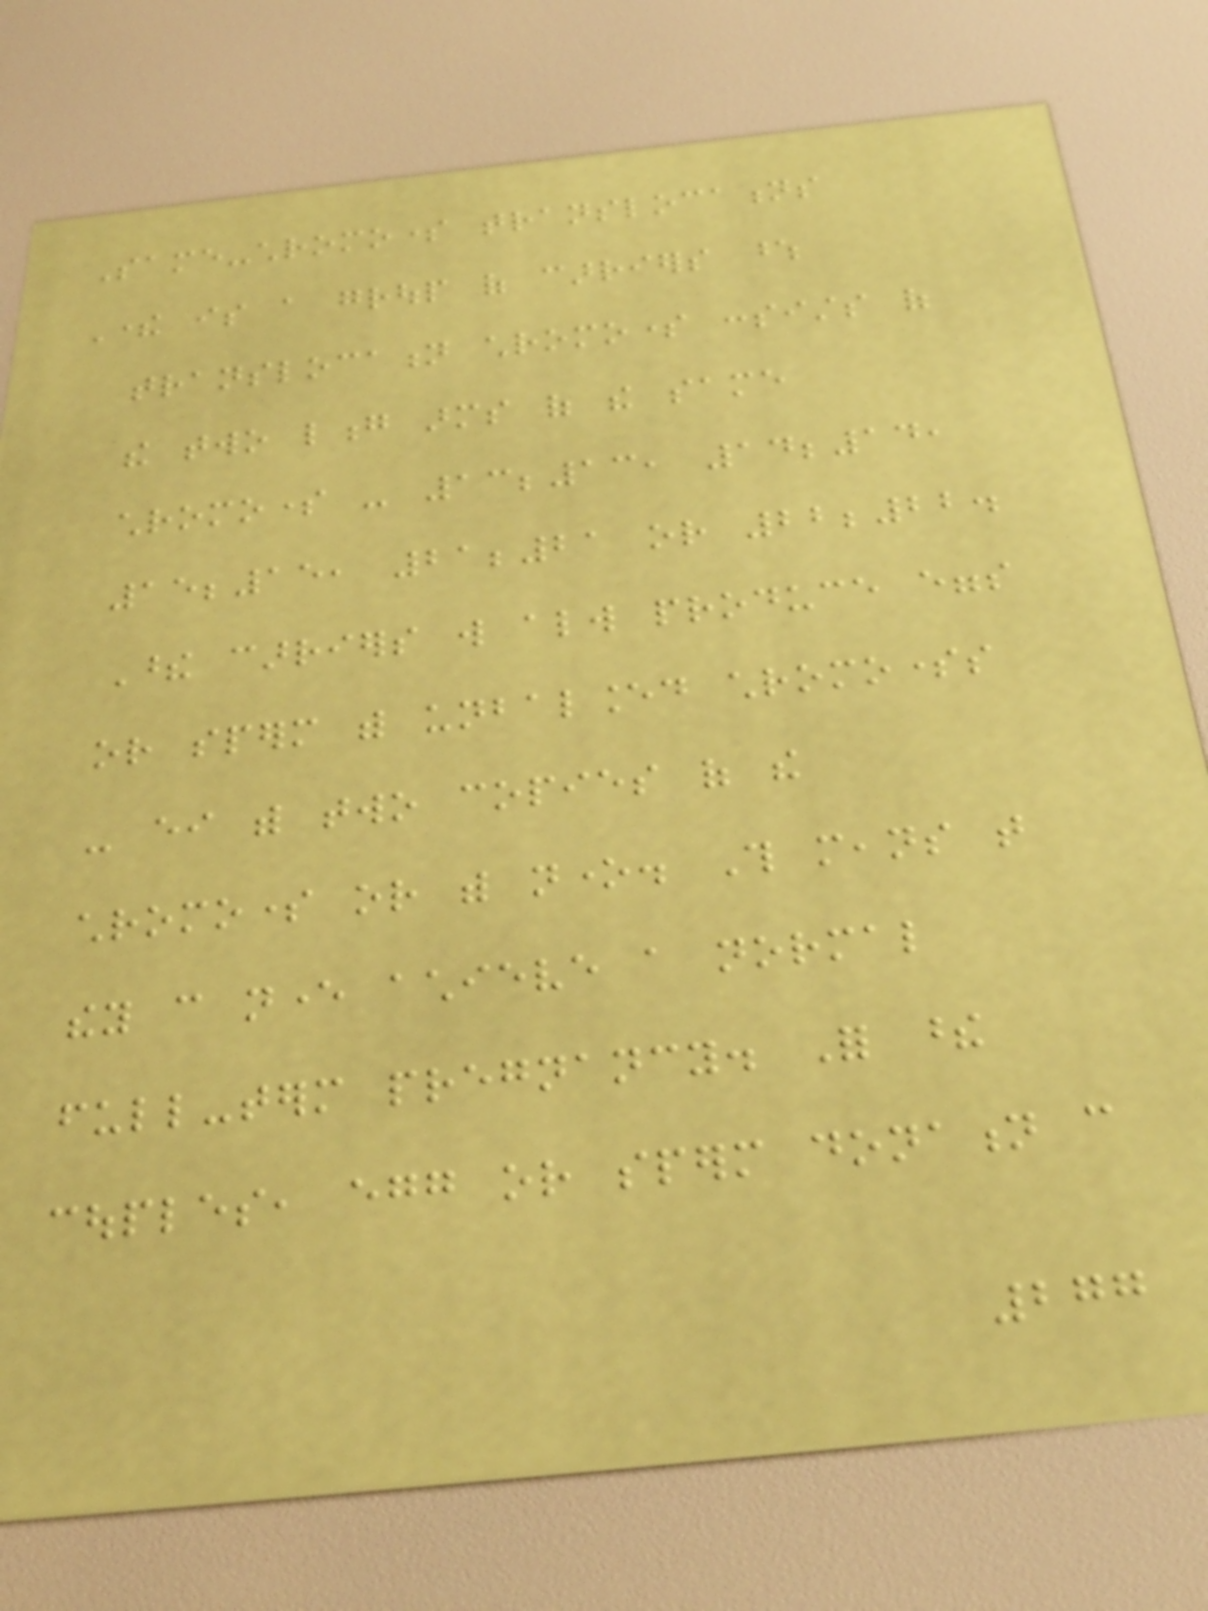Same-chromosome translocations
There is a group of carriers whose
translocation chromosome consists of
the two long arms of the same
chromosome - 13;13, 14;14,
15;15, 21;21 or 22;22.
These carriers will always produce eggs
or sperm with unbalanced chromosomes
- either with two copies of the
chromosome or with none. This means that
they can never achieve a normal
full-term pregnancy. For these
couples, egg or sperm donation can
277
